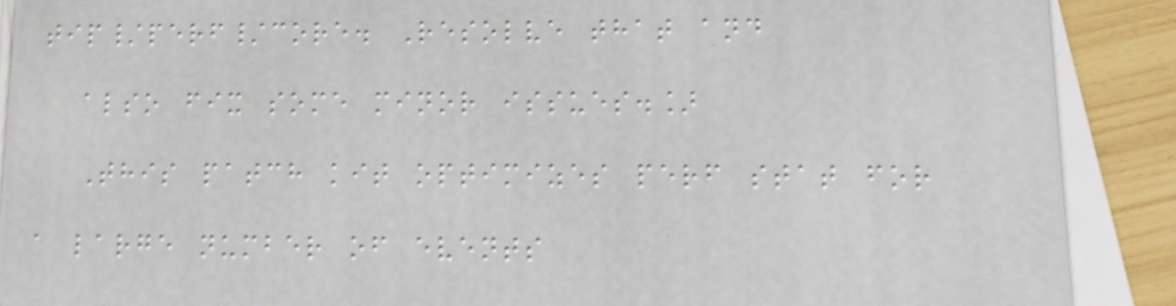tip/perf/core. Resolve that and
also fix some minor issues.]
This patch kit optimizes perf stat for
a large number of events
